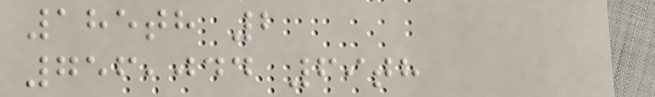185th 2
756,044 69th
